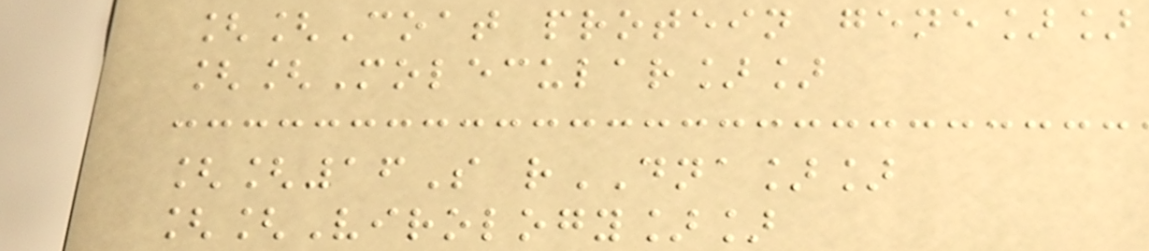[[Coat protein gene]]
[[Molecular]]
[[16S rDNA]]
[[Virology]]
